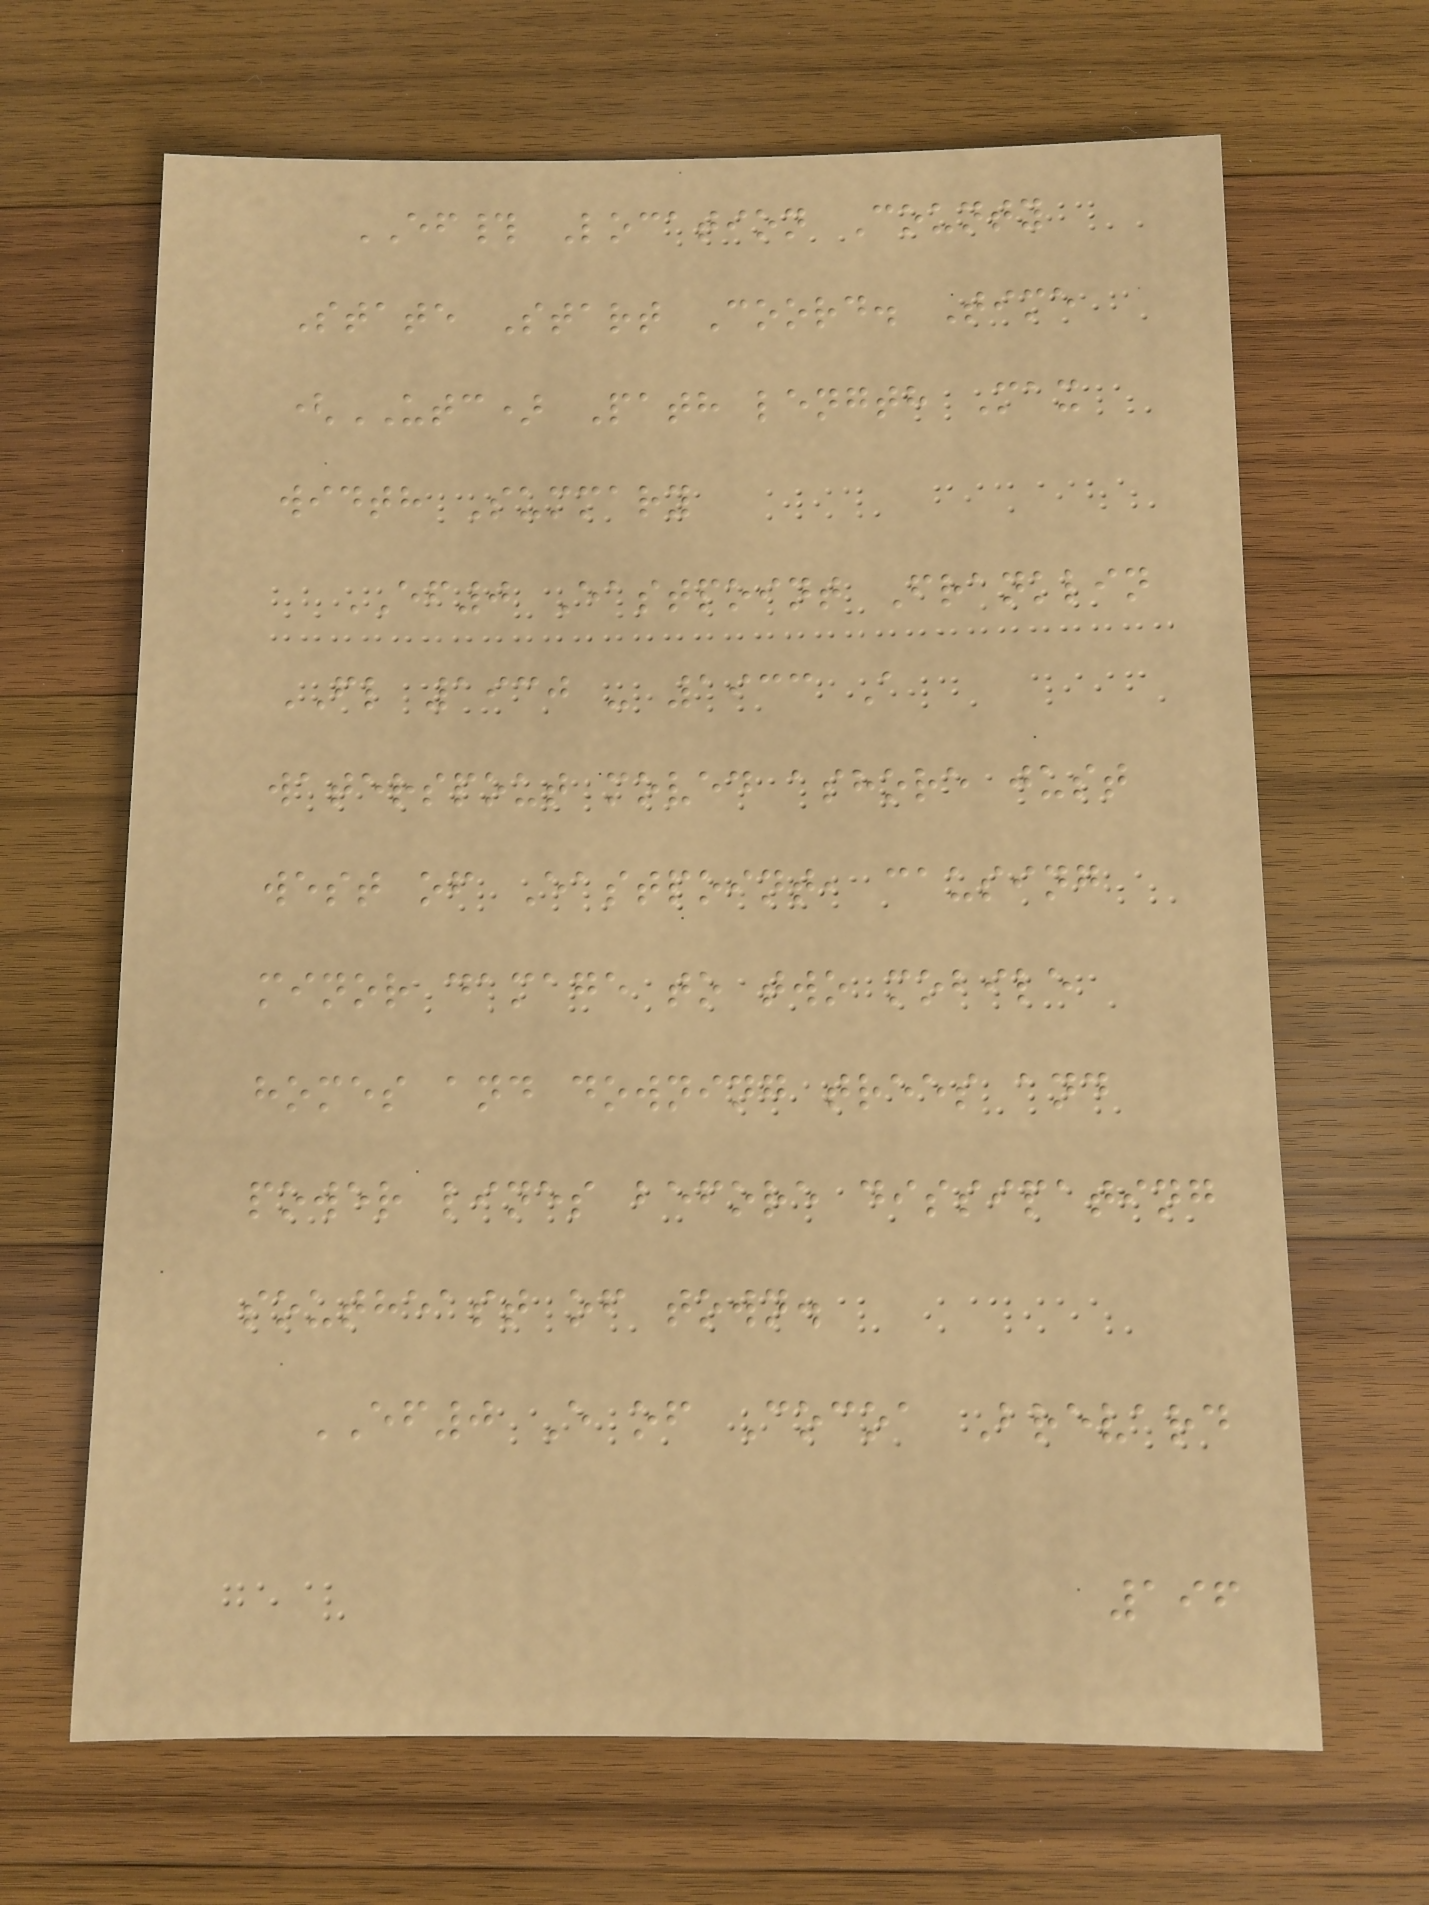EF# Location County
State Start Coord. Time
(UTC) Path length Max
width Summary
EF0 Eastpoint Franklin
FL 1930 - 1933 A
waterspout moved ashore just
west of Eastpoint, causing
minor damage to two mobile
homes and downing trees and
power lines before dissipating
southeast of town.
EF0 E of Cocoa Brevard
196
